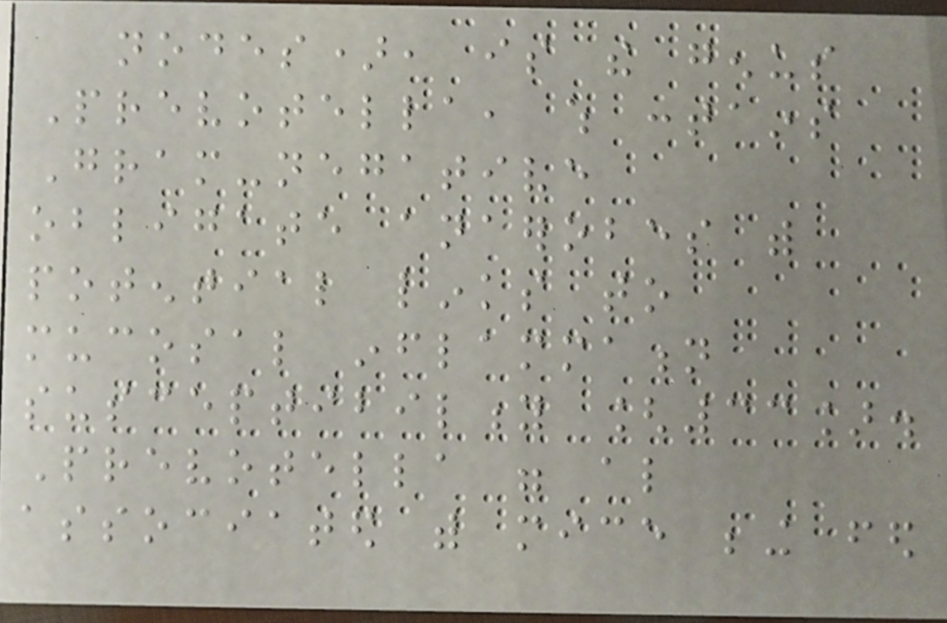nodes), is the genus
Prevotella, which contains
Gram-negative
obligate anaerobes with
potential links to
mucosal inflammation
susceptibility [33].
Prevotella were also
associated with mice being fed
